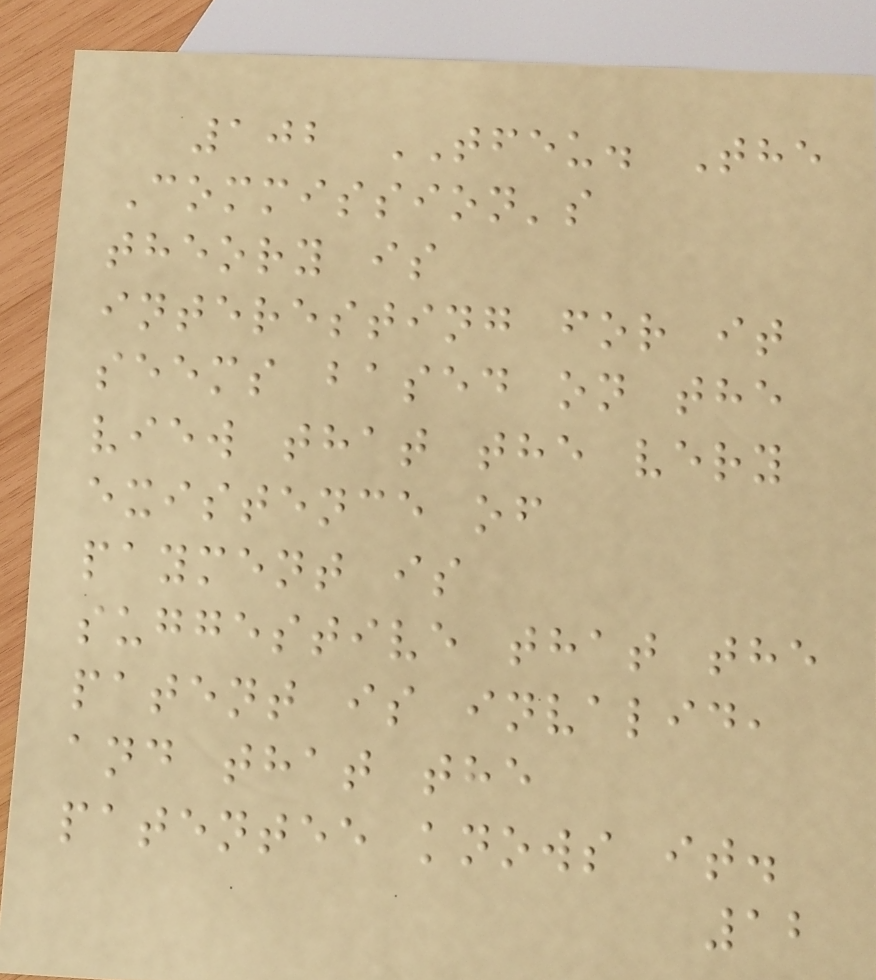102 TFEU. The
Commission's
theory is
interesting for it
seems based on the
view that the very
existence of
payment is
suggestive that the
patent is invalid,
and that the
patentee knows it.
12
